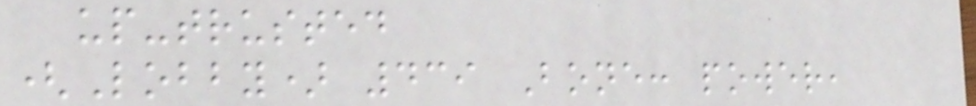up-trusted
(Lobby) 439 Bone: power,
